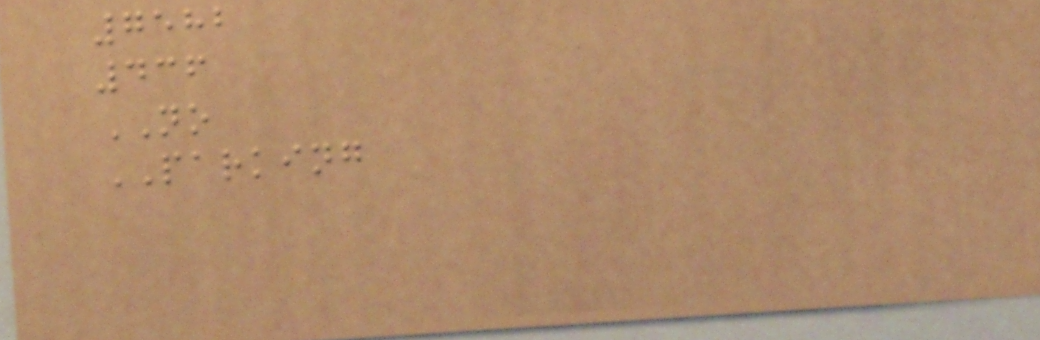7582
436
NO
PARKING
